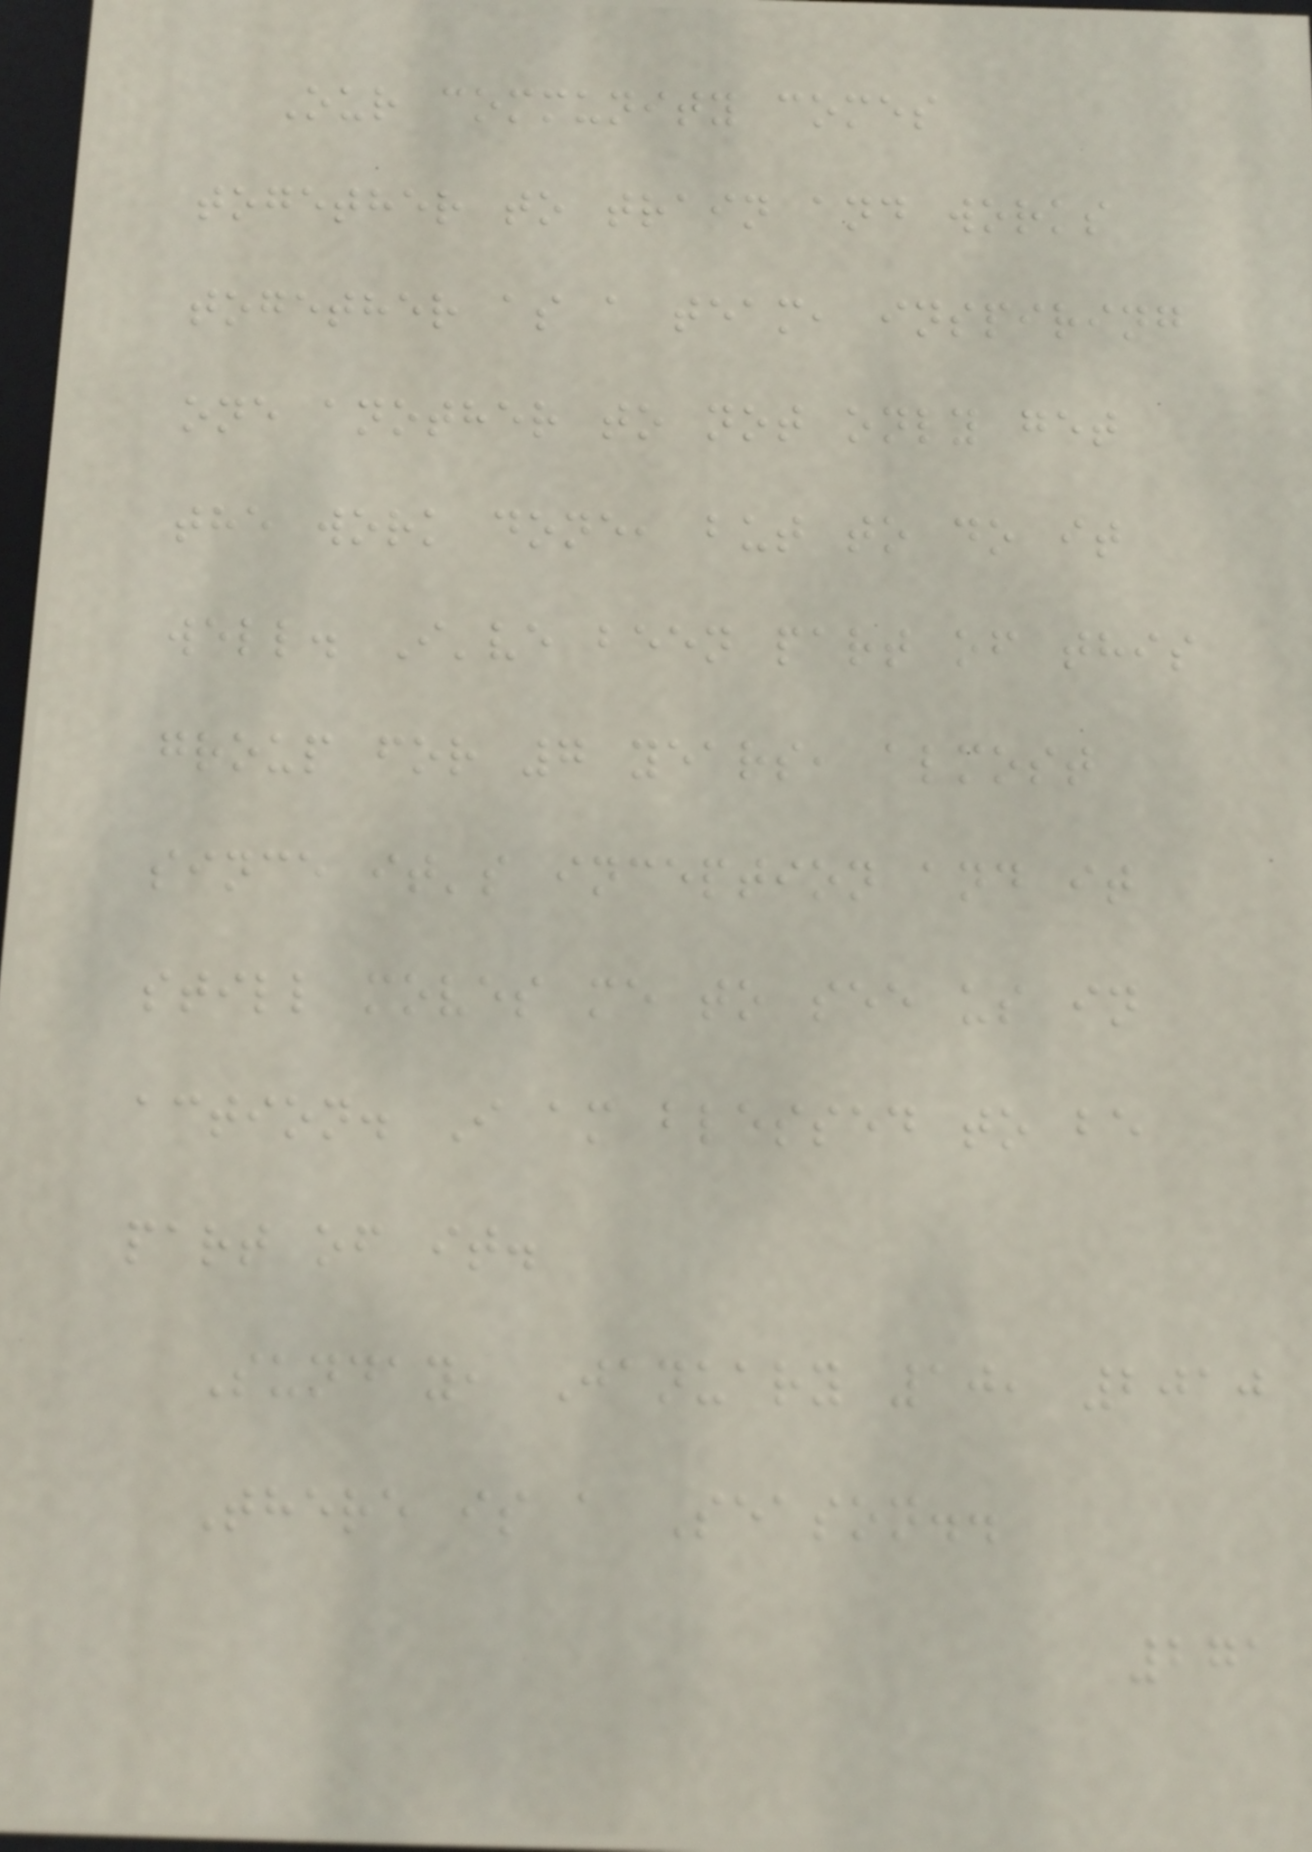Our community comes
together to train and works
together as a team, inspiring
one another to not only get
the work done, but to do it
well. I've been part of this
group for 7 years, almost
since it's inception and it
still moves me to see us in
action. I am blessed to be
part of it.
Sunday, January 10, 2010
There is a Season..
271
